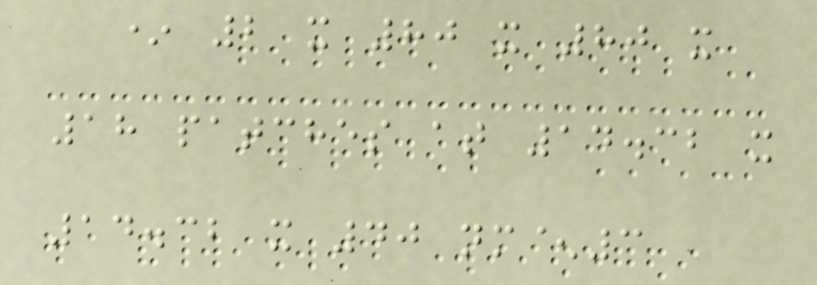* 2 x 80 x 80 x
18 patches at 14.32 x
14.32 x 40 nm^3
